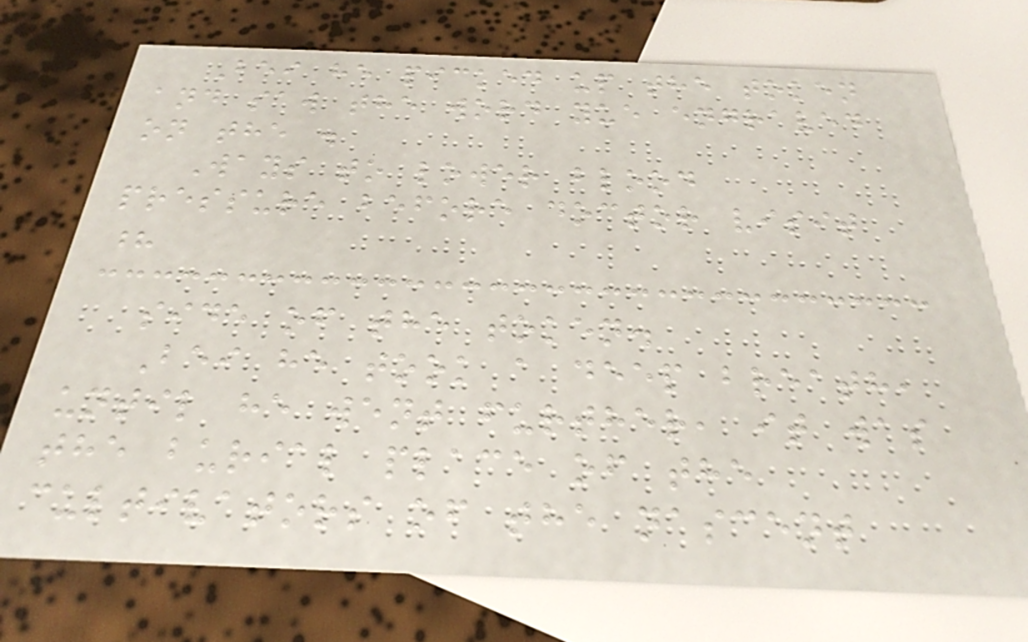Bei he picked up the token
and saw the word yue engraved
on the .
Ways to lower blood
pressure before doctor visit
?
side of the token.
Bei he took a deep breath,
until he went further, it was
the burial place of the
cultivators of the nascent
